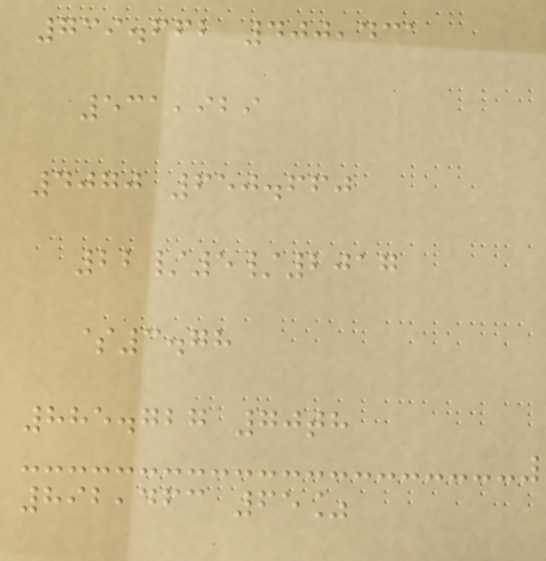739.662 400,431
531,929
4070 650.660
22/5/2017
$3.78
885.727 70th
892,463 65%
